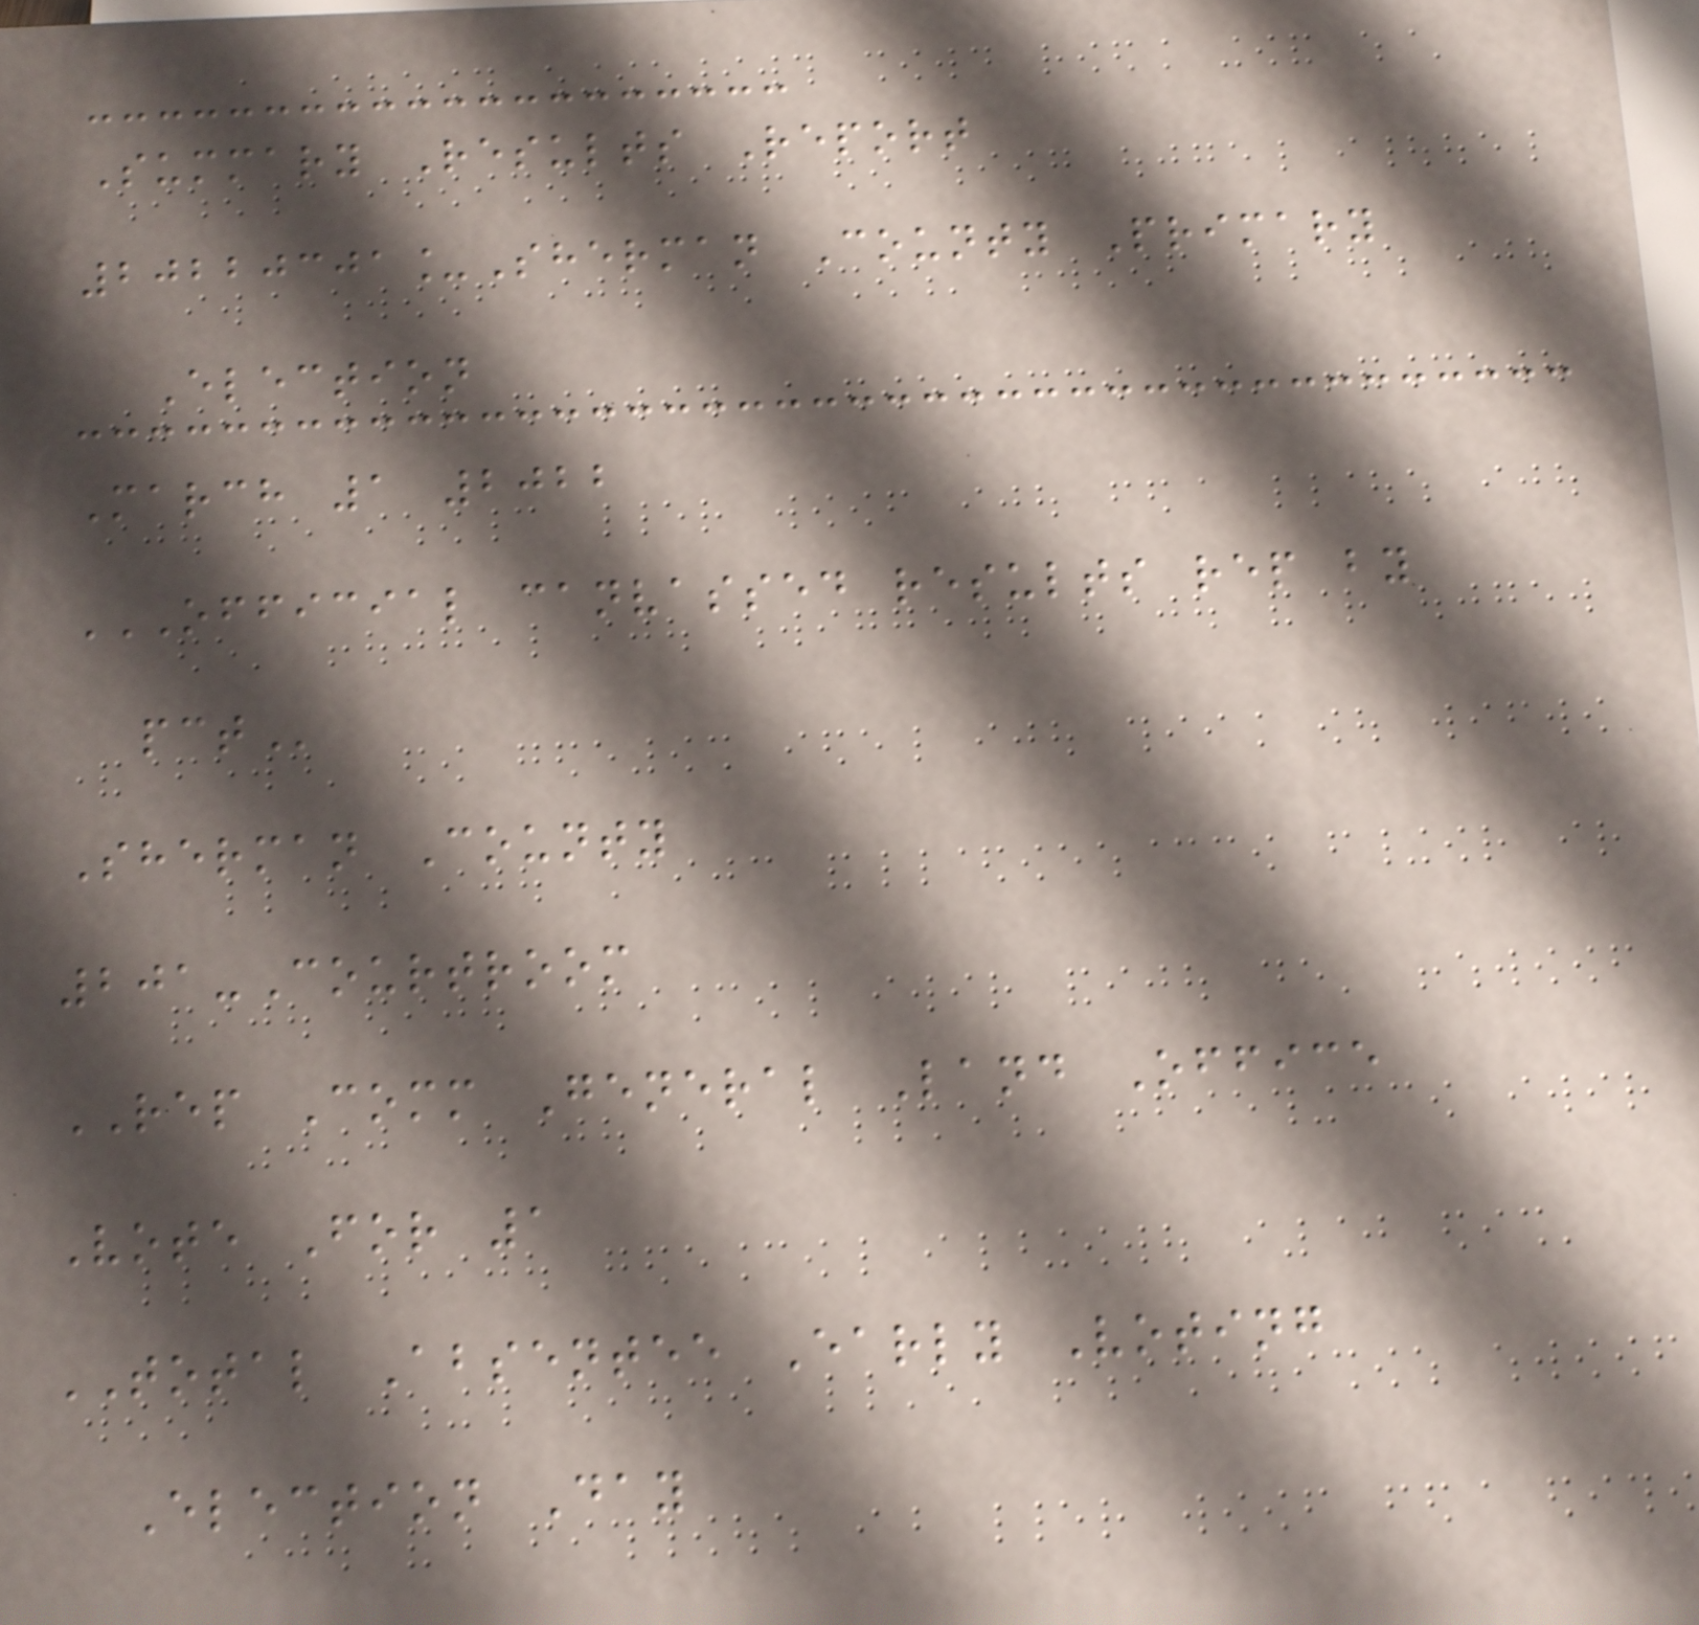Summary Results Report
20220301_Sherman County Primary
Election
March 1 2022
OFFICIAL CANVASSED RESULTS REP BY
PCT
Sherman County
201-Courtroom
REP Comm General Land Office
Vote For 1
TOTAL Absentee Early Voting
Election Day
